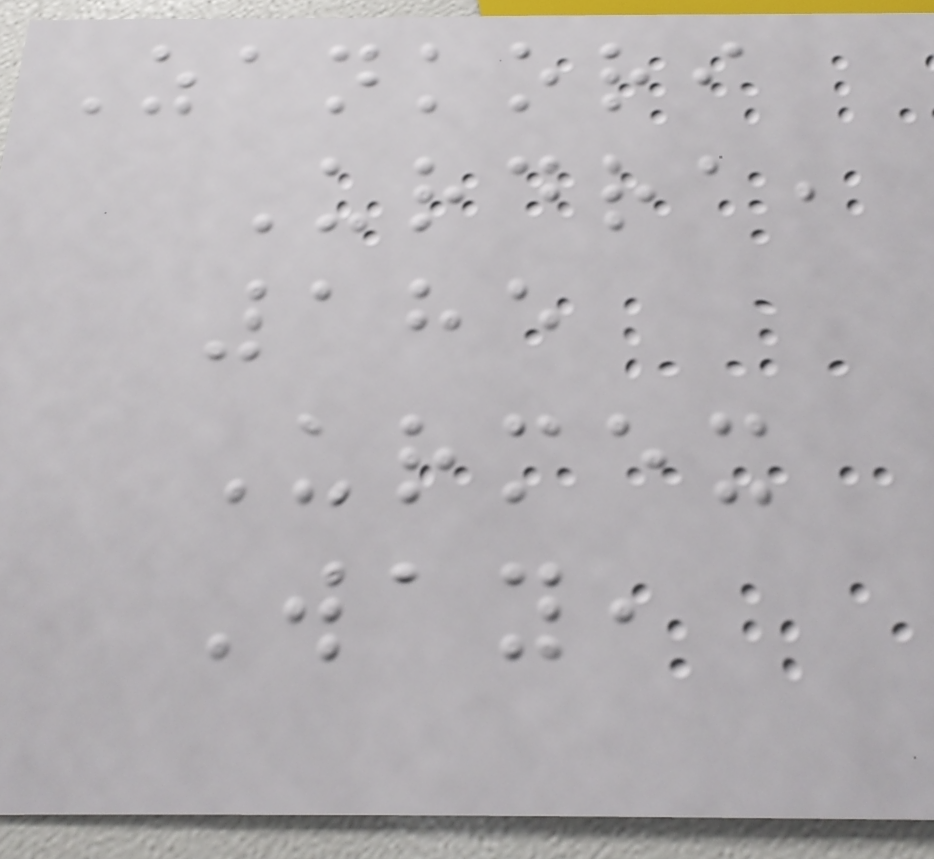Zankori
Urdra,
185
Urmex
Way,
